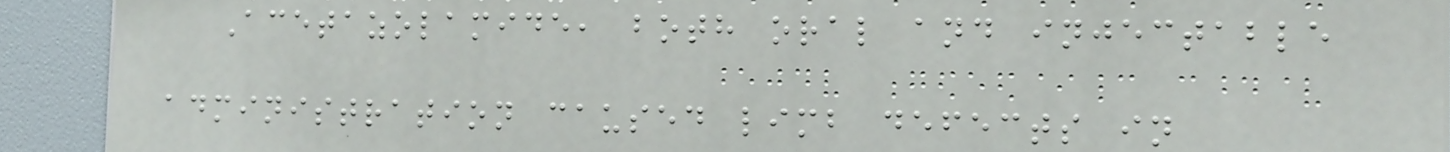Acetazolamide, both oral and injectable
administration caused limb defects in
